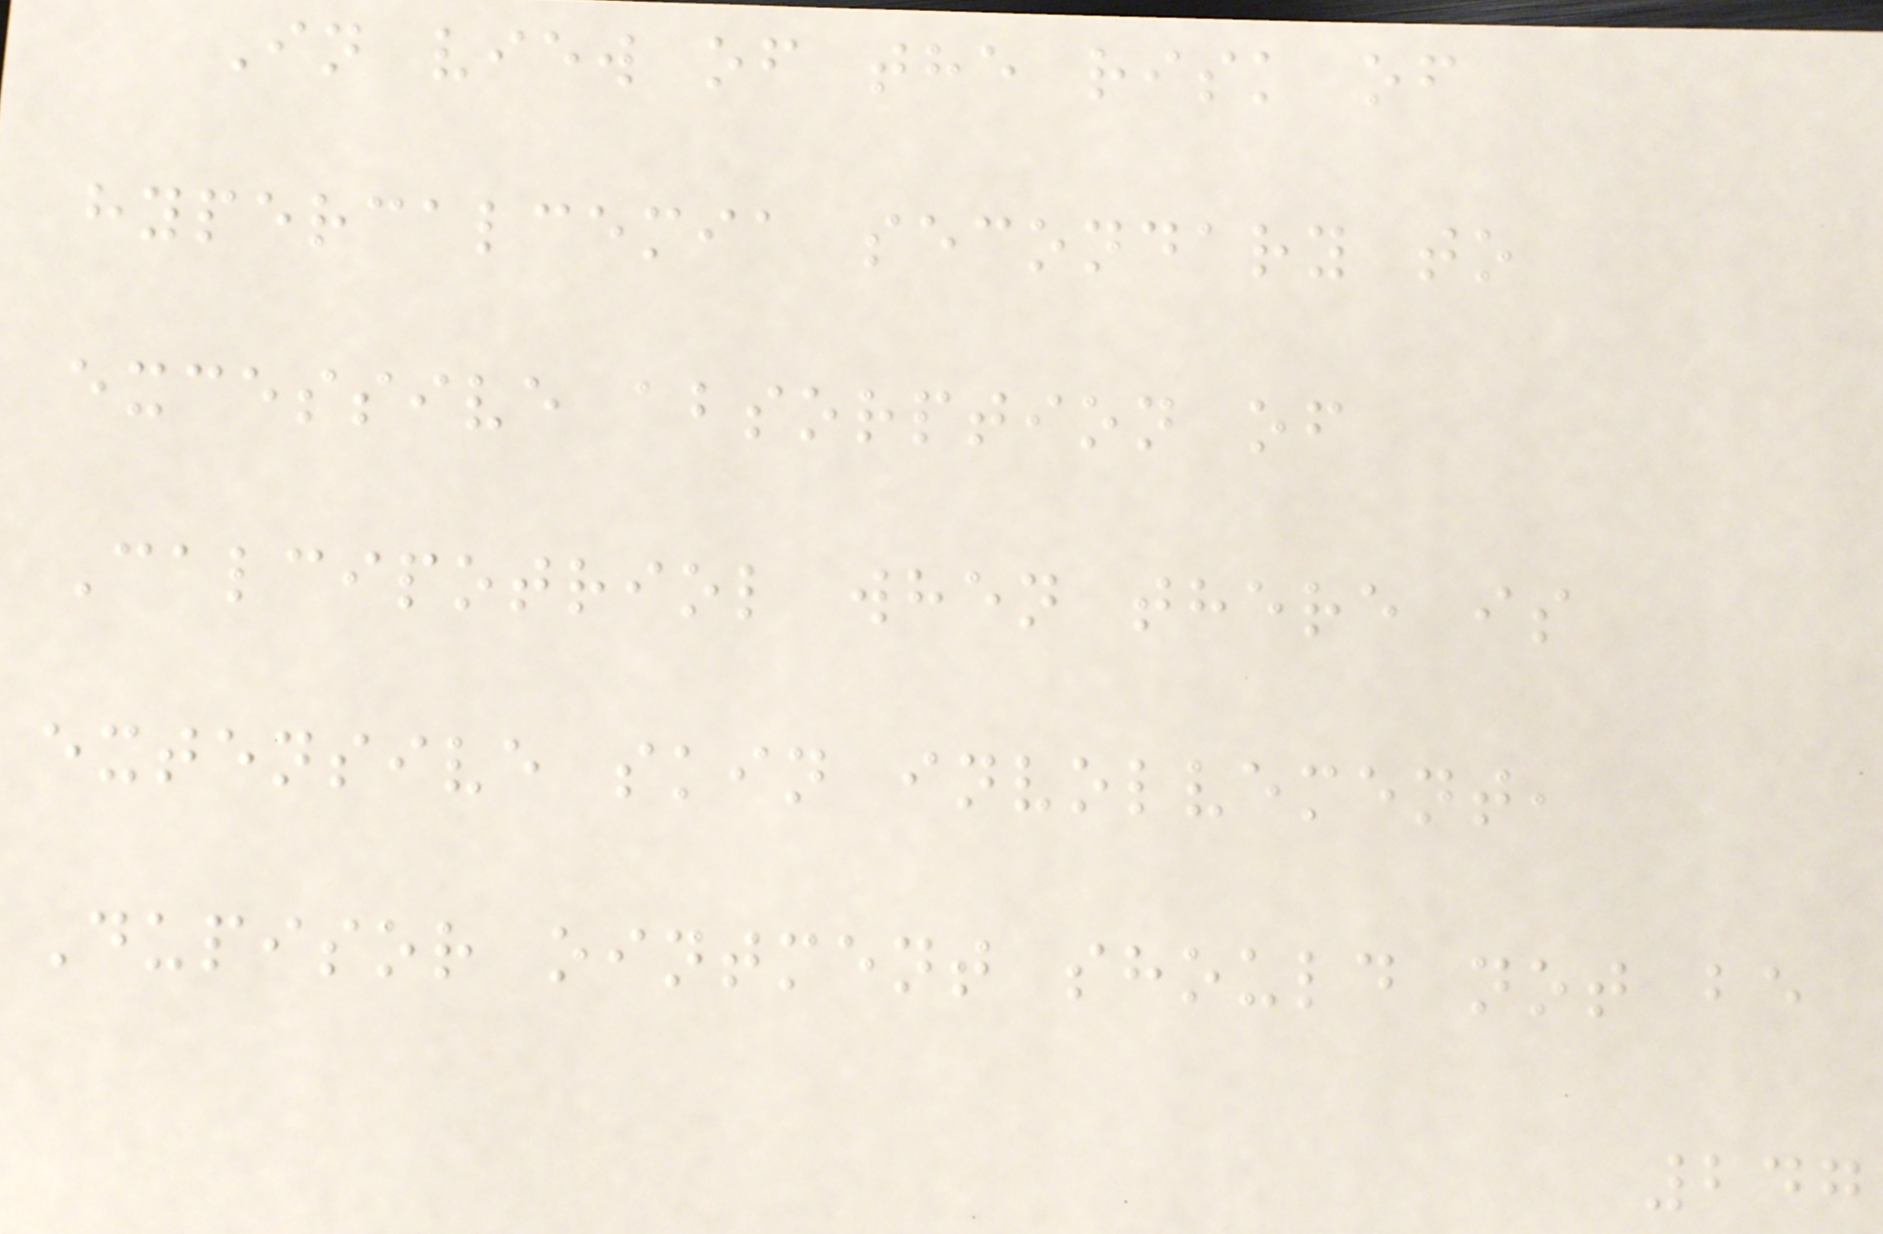In view of the risk of
hypercalcemia secondary to
excessive absorption of
Calcipotriol when there is
extensive skin involvement,
Dupisor ointment should not be
247
